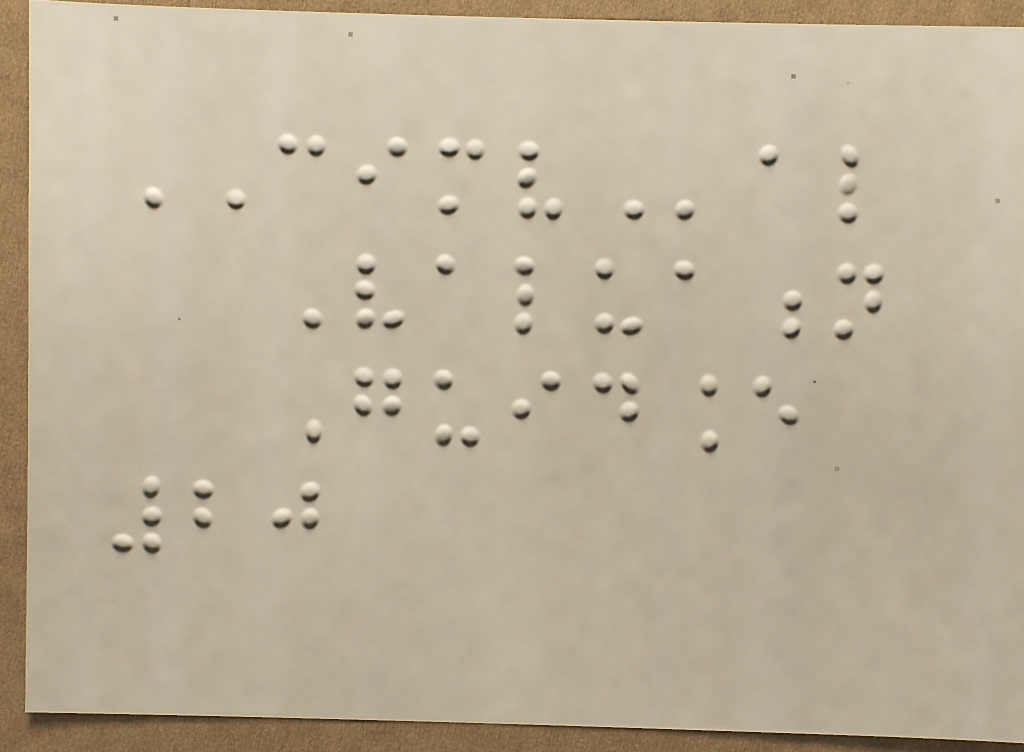CIMVal
Valuation
Guidance
20
